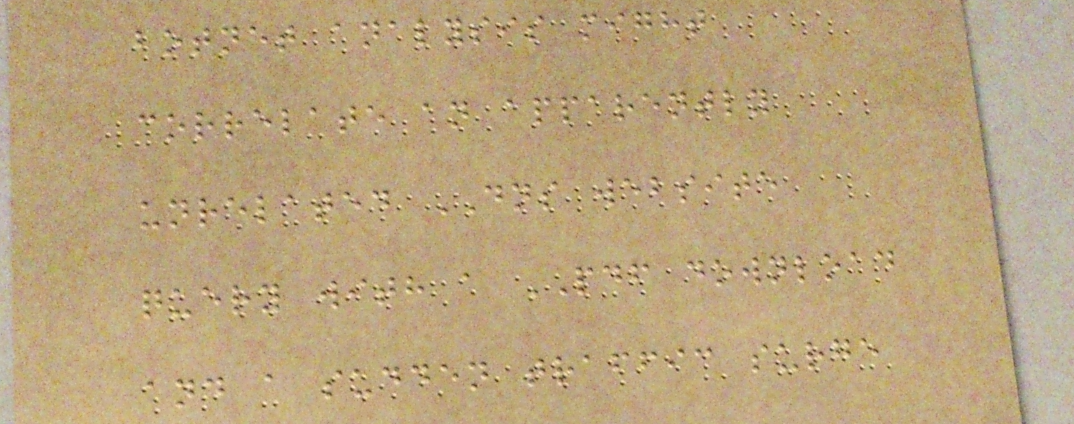botnet analysis might
correlate an apparently
unrelated DNS website
query with a PDF download
and a sudden traffic surge
